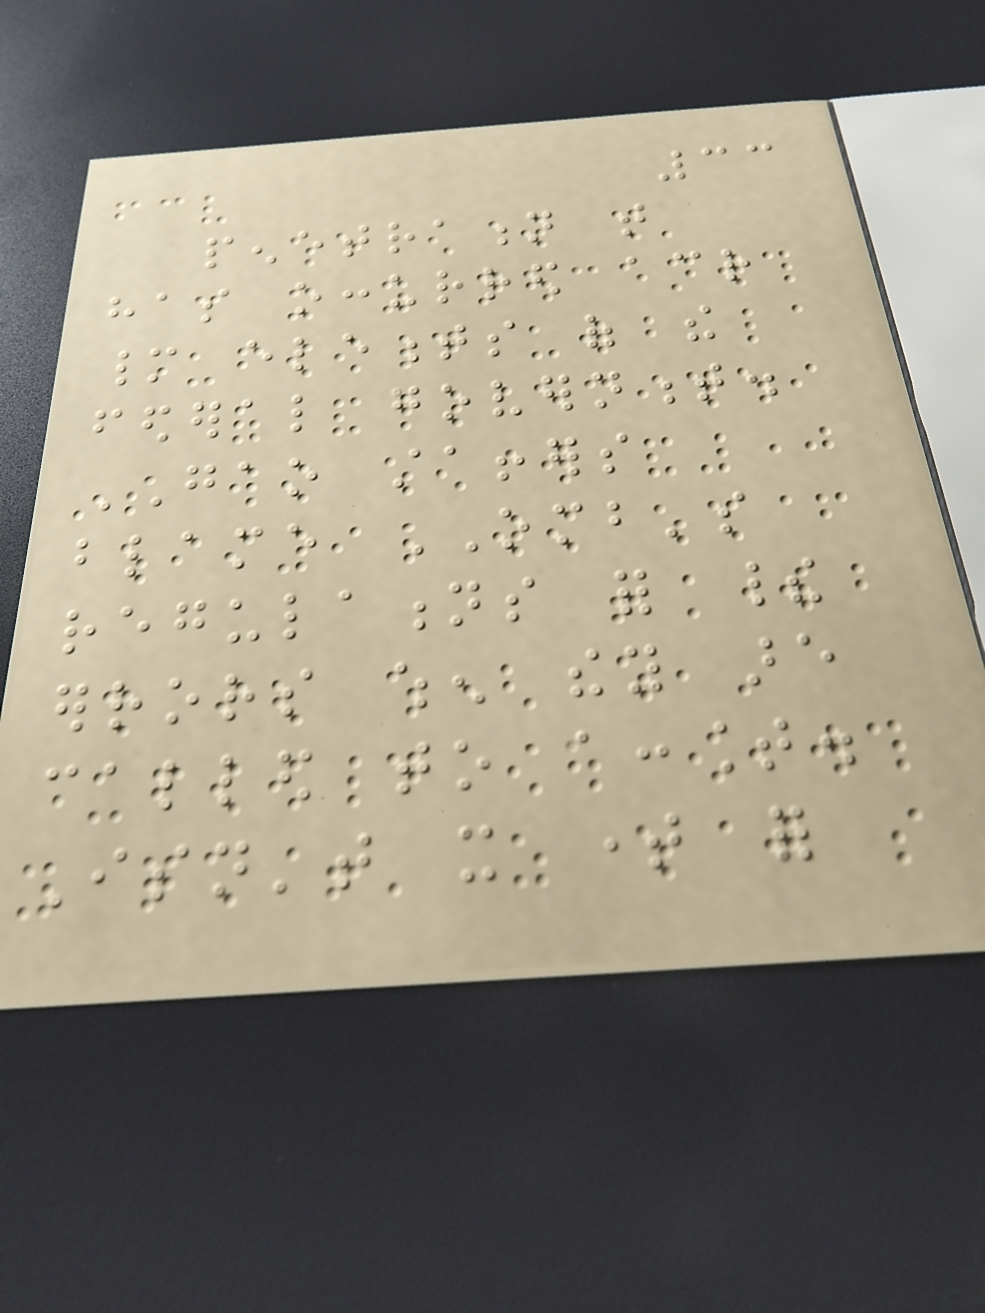33
penetration that
has occurred across
many elements of the
federal government.
GAO staffers
blame OMB's
regulations for their
errors when they are
called to account.
Isn't it time for
